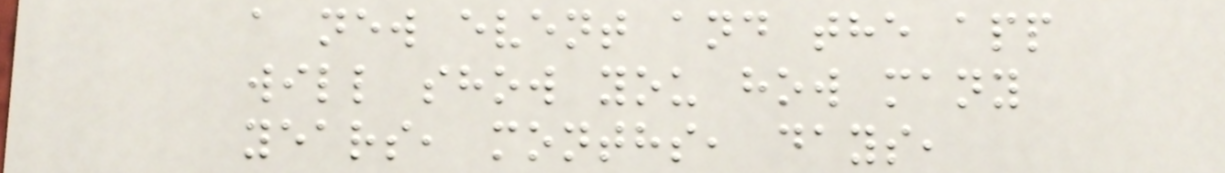a new event and the app
will show you how many
years, months, days,
